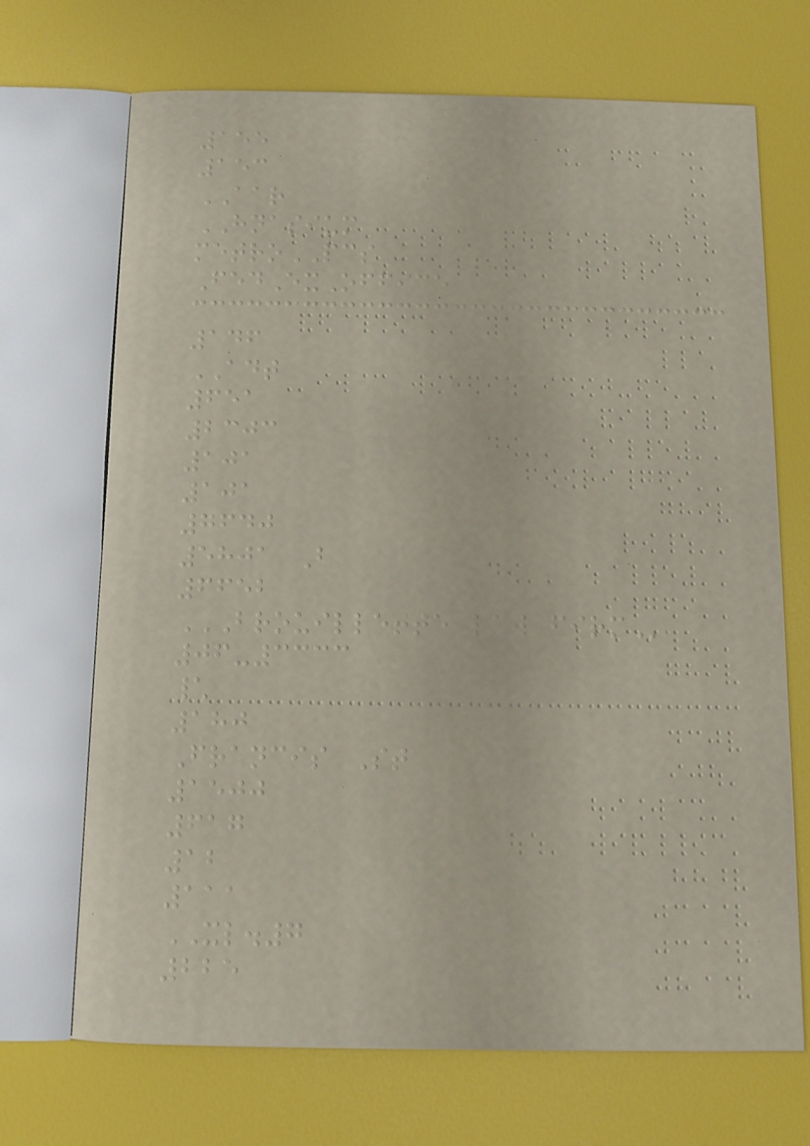155
153
AAR
HNASIUM
metroPCS
FedExOffice
146
ADT
651
2303
101
101
7640
5801 B
6652
BROUILLETTE LAW FIRM
06-3333
\
180
Francis St
1500
617
12
111
XL.7
225
